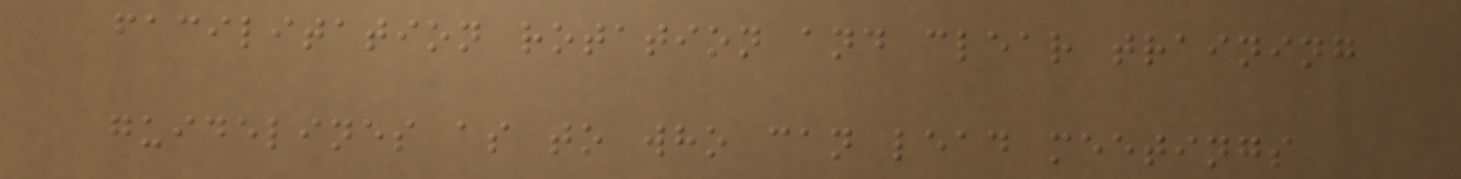facilitation rotation and clear training
guidelines as to who can lead meetings
